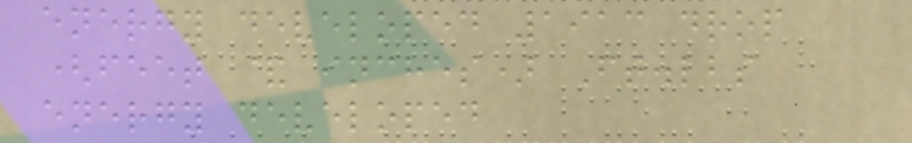energy developed 1913 drop
(feet & inches) Ft.lbs
energy developed
